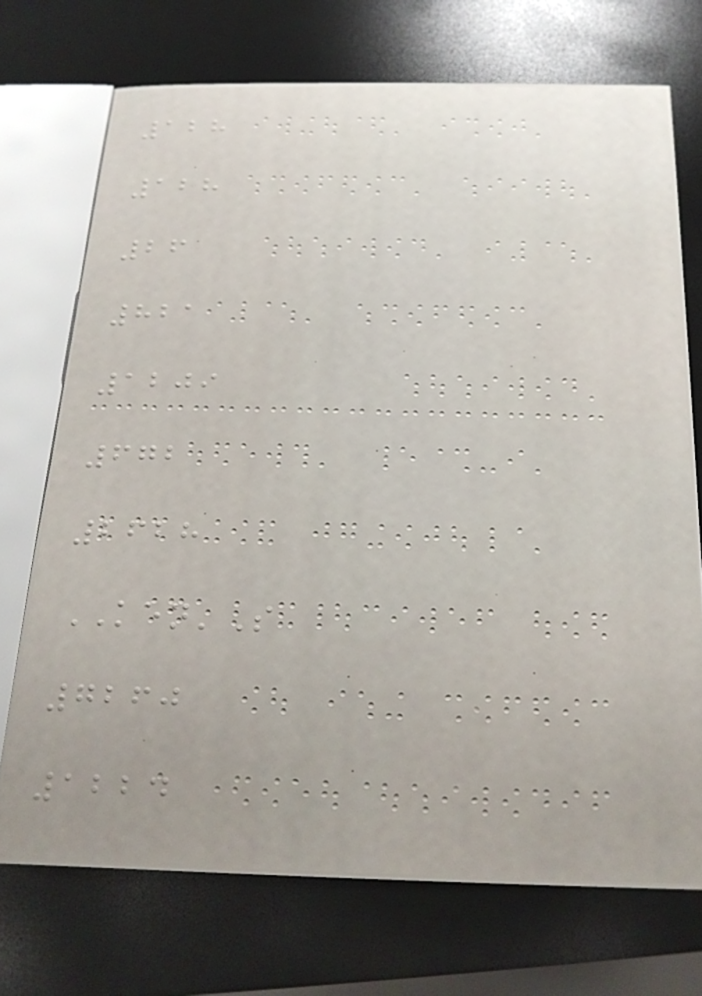128
128
26
821
1209
672
2628
KEN'S
7260
1224
